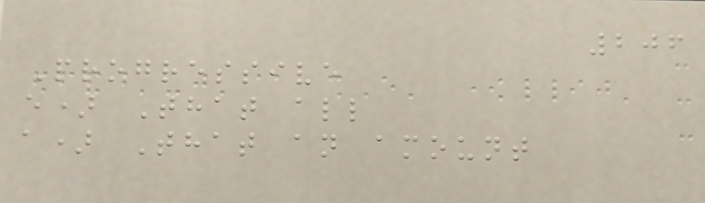206
Progressive
e) That all
a) That an amount
